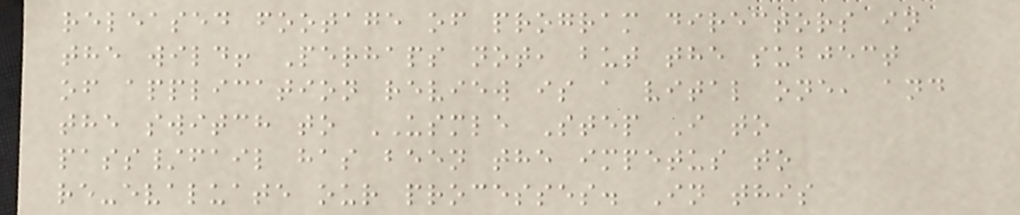released footage of program directors in
the wild! Perhaps not, but the subject
of application review is a vital one, and
the switch to USMLE Step I to
pass/fail has been the impetus to
re-evaluate our processes. In this
